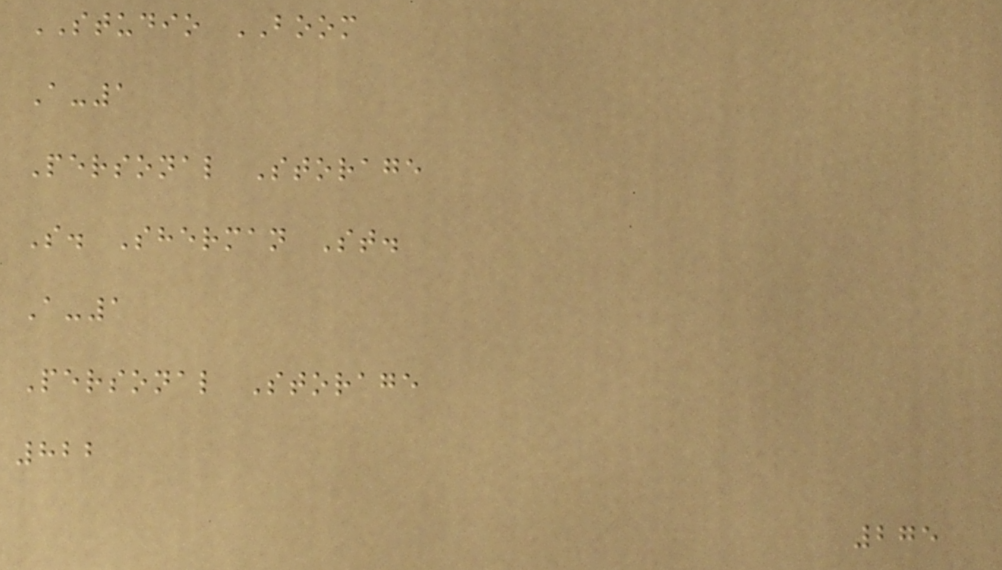STUDIO BOOM
A-1
Personal Storage
S. Sherman St.
A-1
Personal Storage
822
275
